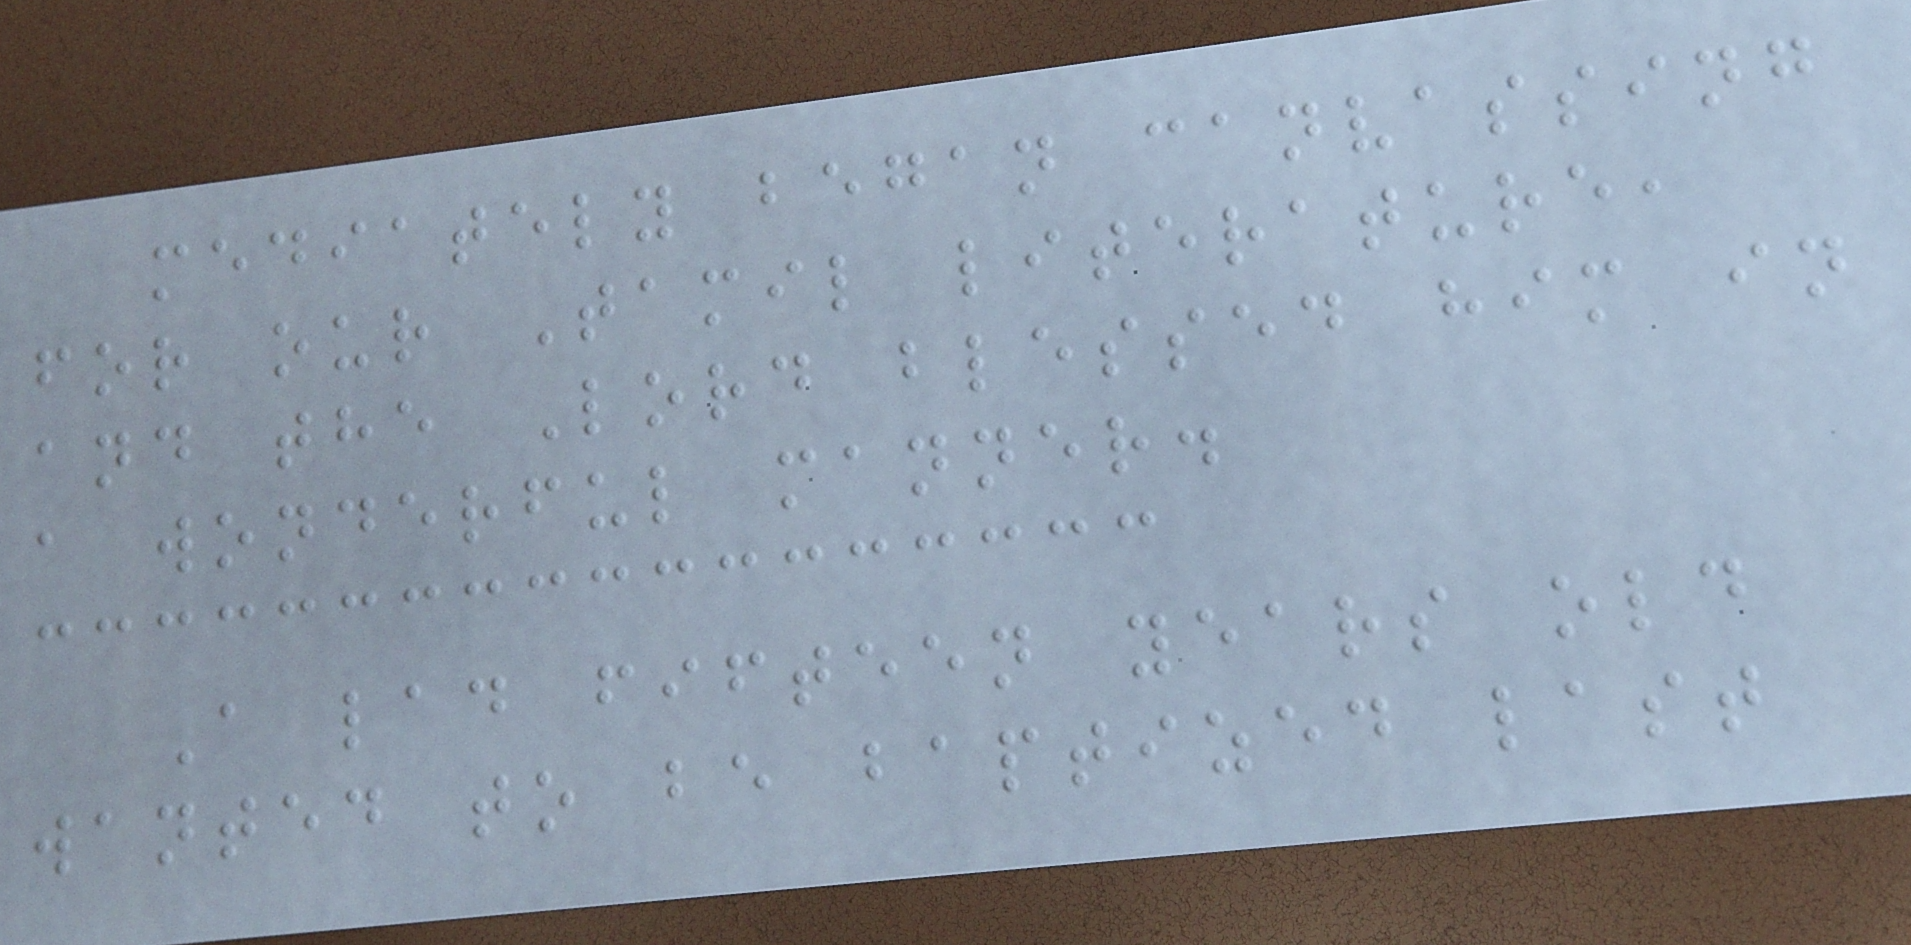mediately began canvassing
for our Tamil literature,
and the Lord blessed him in
a wonderful manner.
A lad fifteen years old
wanted to be baptized last
